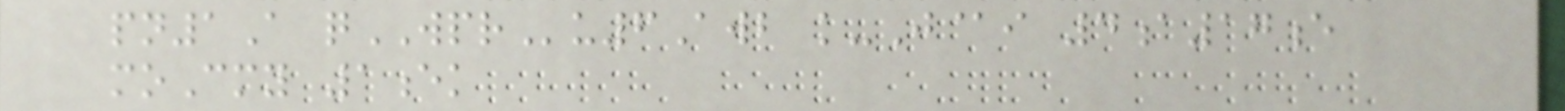pn1A qWPRu6Awb k-J@i 4a17e
moCmy 1ek
